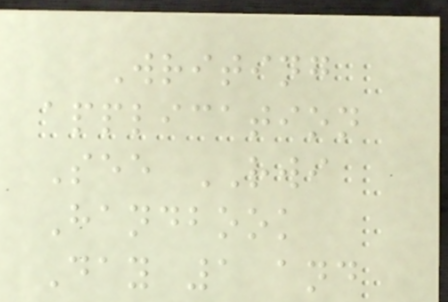Writing
application
See RWI
Handbook
Day 1 and
